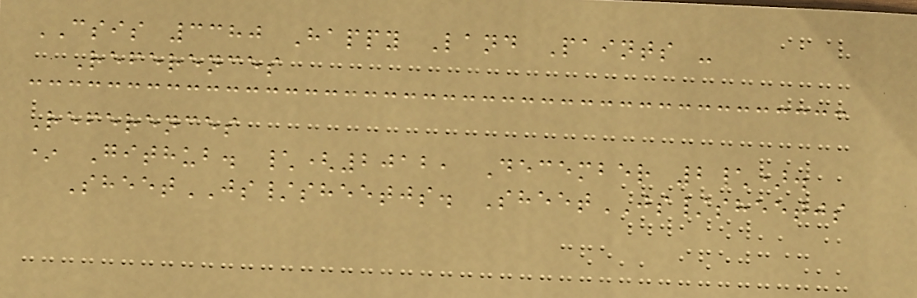CSIS 3380 Happy Land Paints -
References
References
* Github. \(2012, December 2\).
SheetJS/sheetjs. SheetJS/sheetjs
